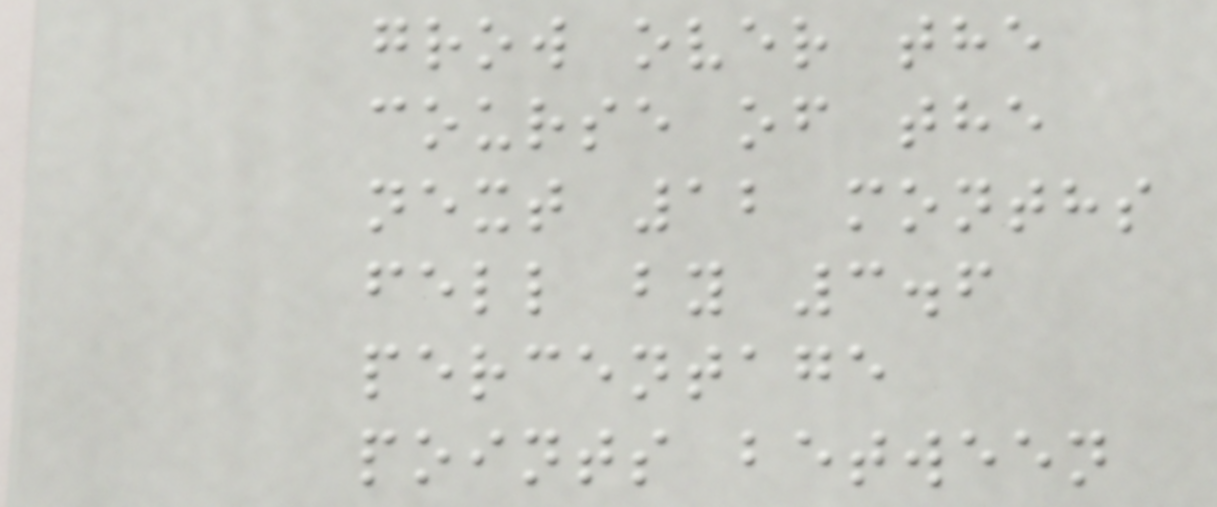grow over the
course of the
next 12 months
fell by 3.6
percentage
points between
